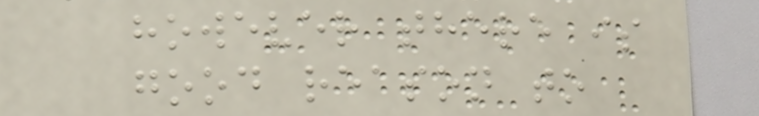however there is
good reason to
